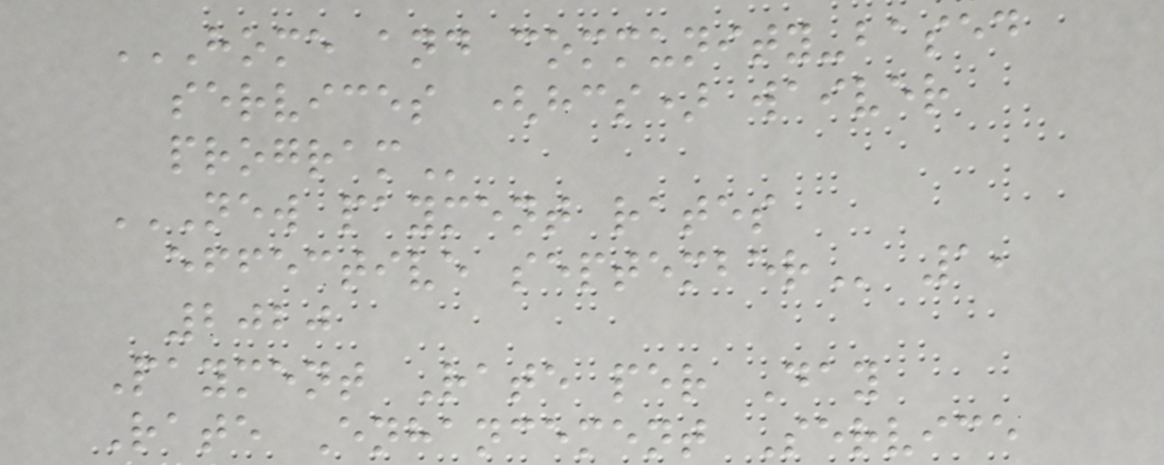HOME AND COMMUNITY-BASED
SERVICES (HCS) WAIVER
PROGRAM
NEW PAYMENT RATES
EFFECTIVE SEPTEMBER 1,
2020
Payment Rate per Day
Rate Enhancement Service
